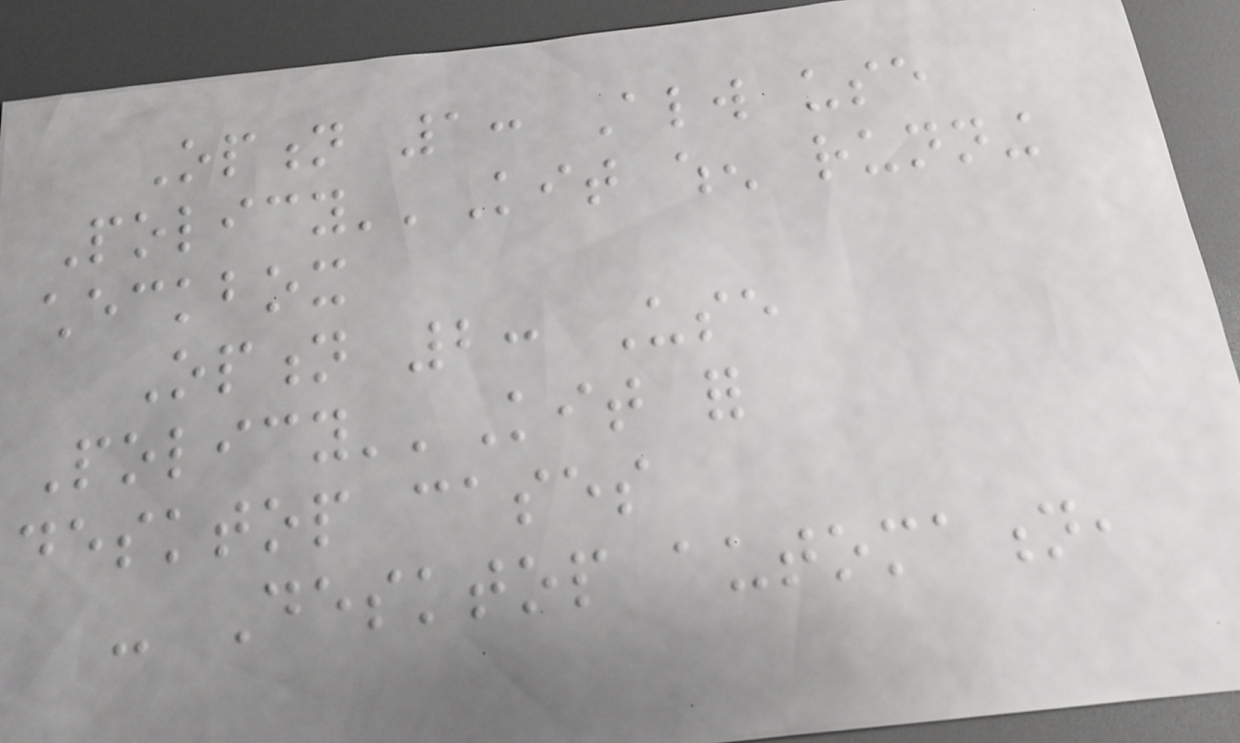Option 1: Always use
Policy''Kit when running
checkbox
Option 2: Use
Policy''Kit for
desktop cases
- Desktop automation,
